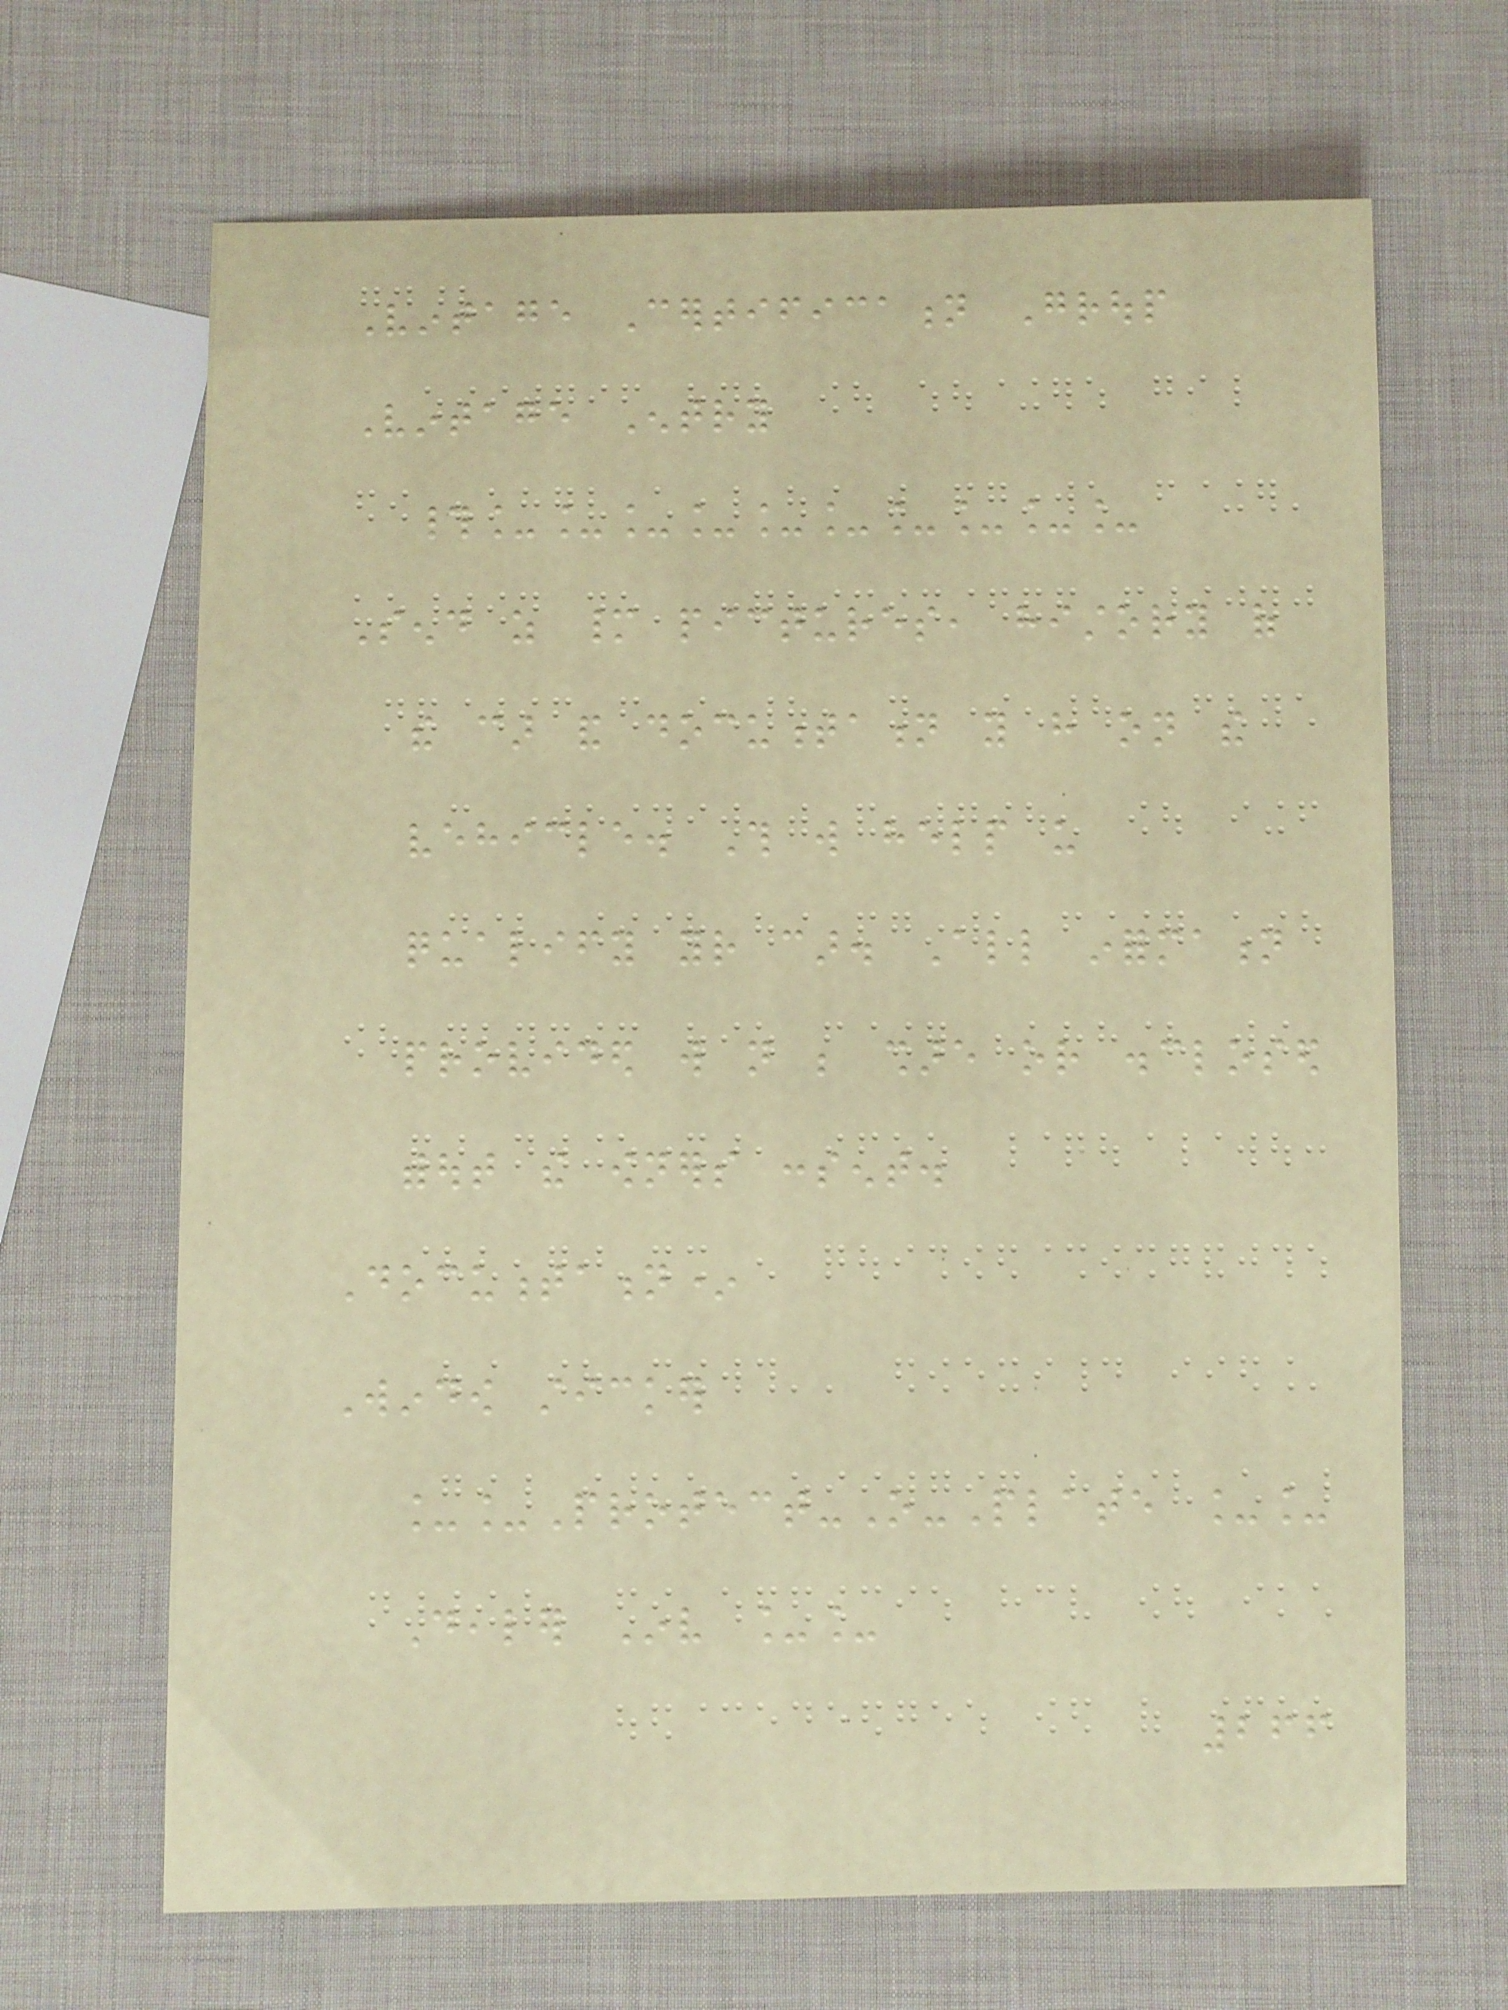Vintage Certification Group
Vintage Entry
#__________
Send as many pictures, history of
the car and documentation you have on the
vehicle. This will help us
qualify your car. All information
provided will not be share or disclosed
without the owners consent.
Documentation*
Window sticker
__Protect-O-Plate __
Dealer Inv __
266
